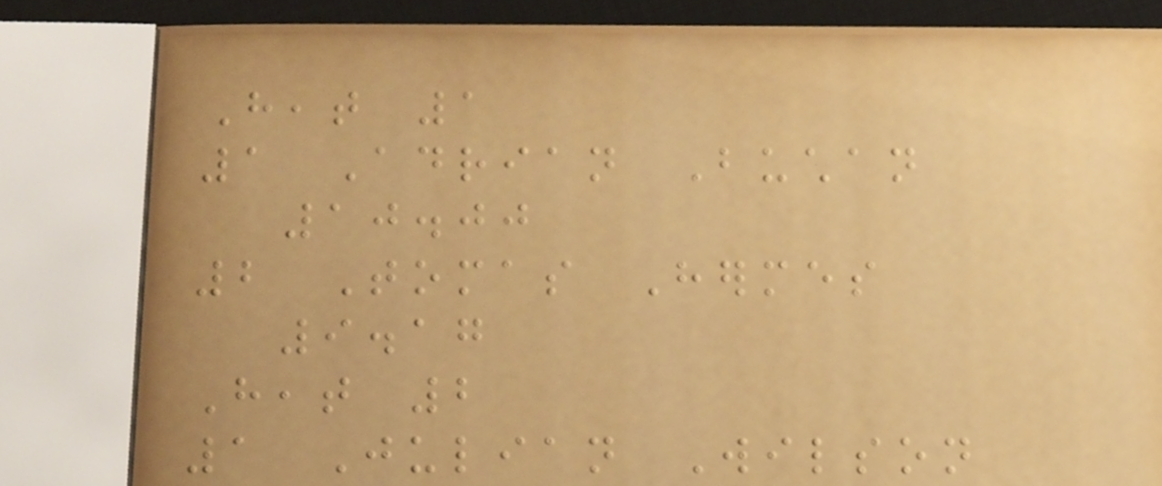Heat 1
1 Adrian Buchan
10.00
2 Tomas Hermes
9.17
Heat 2
1 Julian Wilson
